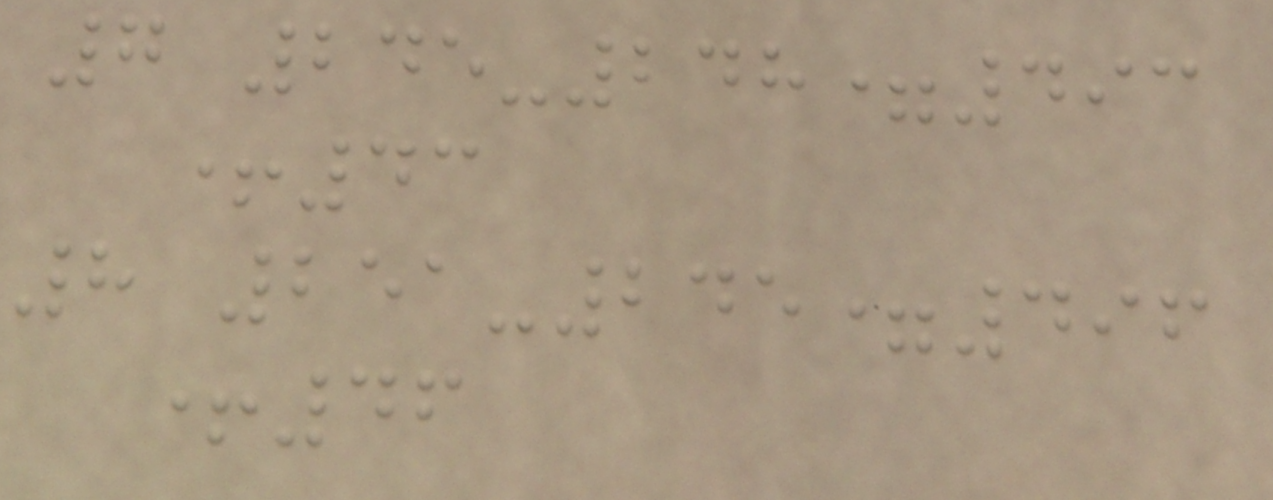7 245-248=493
+43
8 251-245=496
+46
